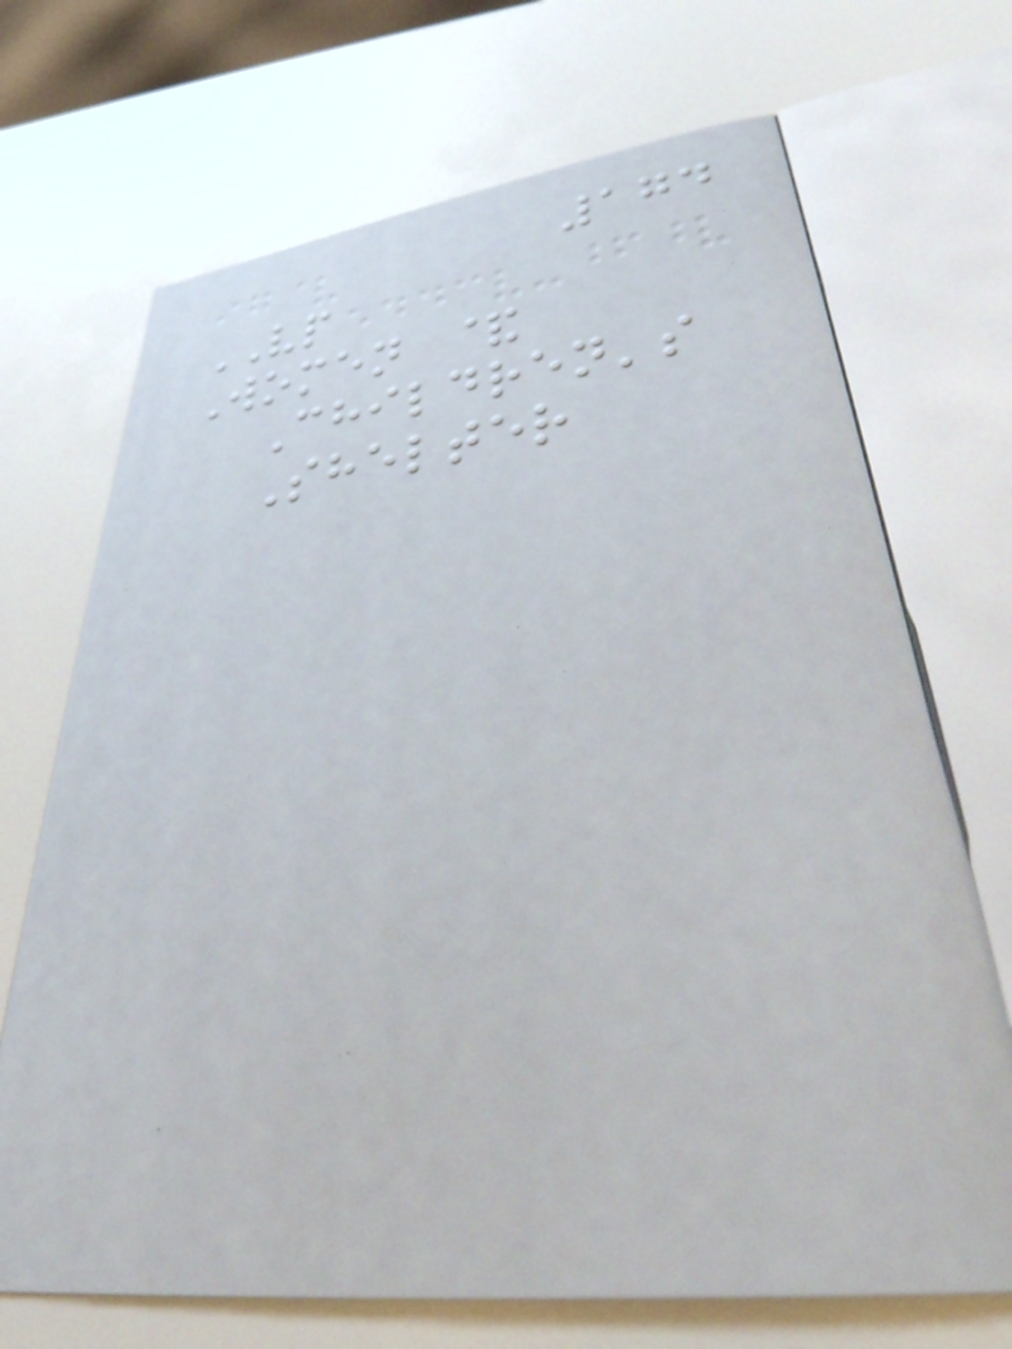174
VP
Women &
Children's
Shelter
